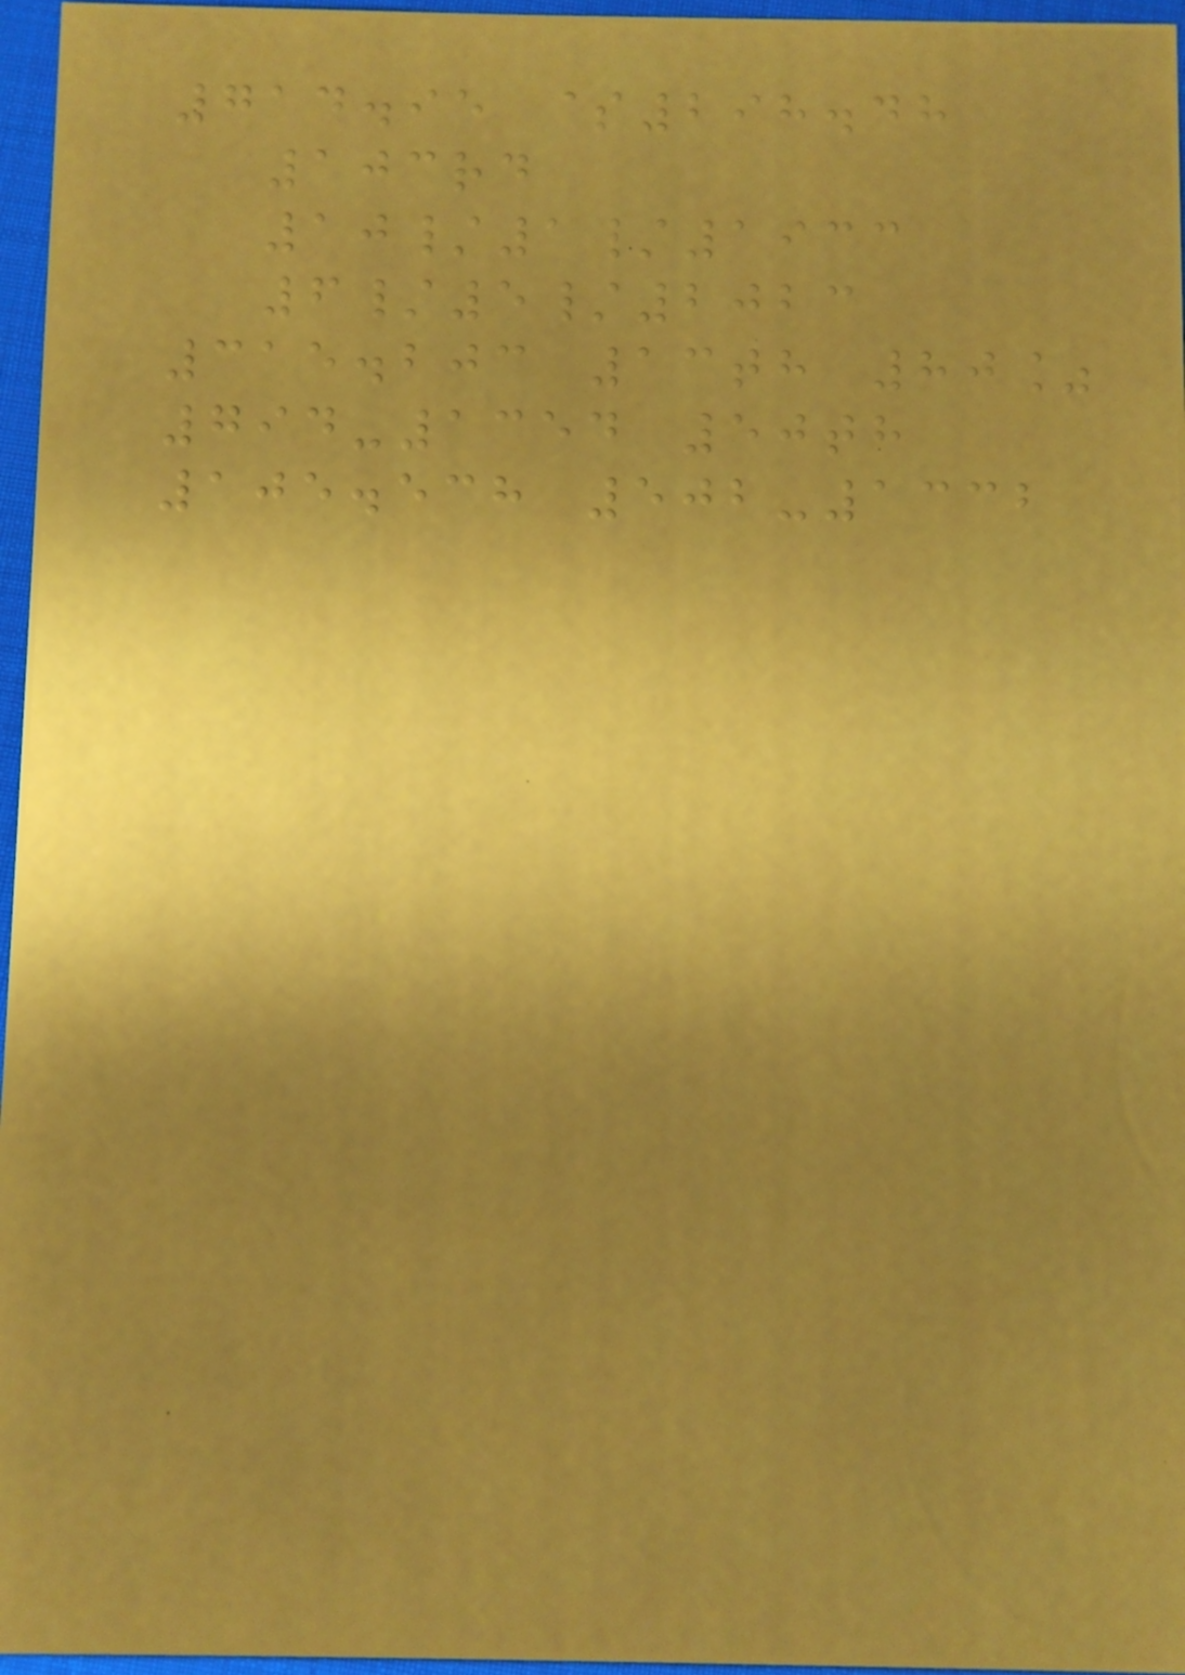714.95 $298.48
103rd
10/1/1933
6/5/2023
315.203 13th 80%
794-1354 50th
105.538 502-1332
